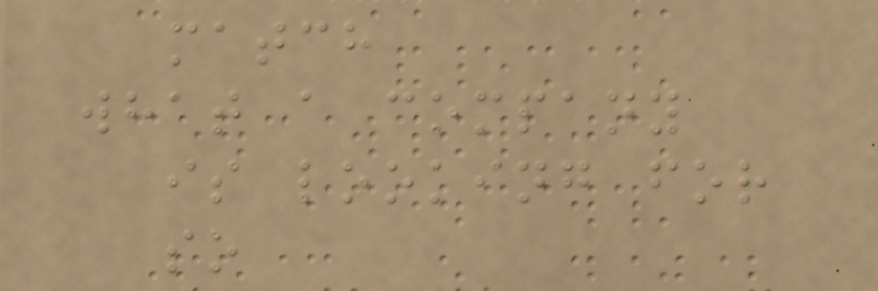match
what a company
is looking for
so
